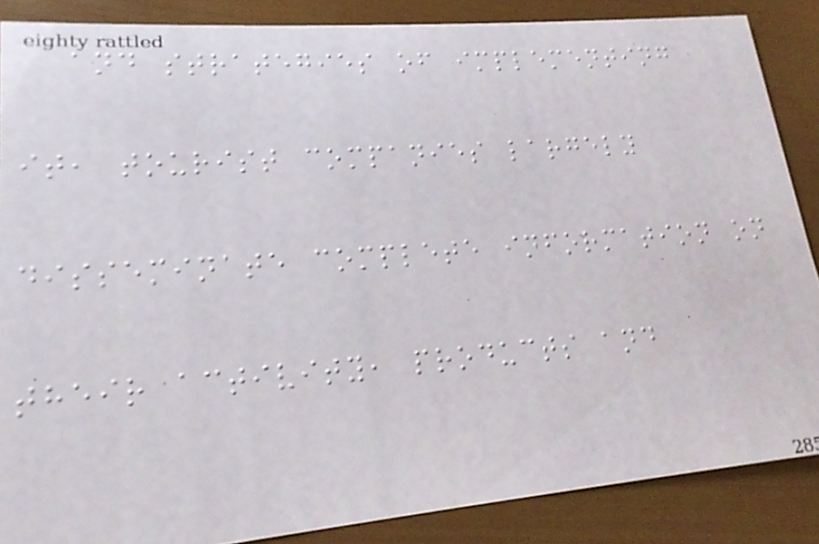and strategies of implementing
it, tourist companies largely
disseminate complete information on
their activity, products and
